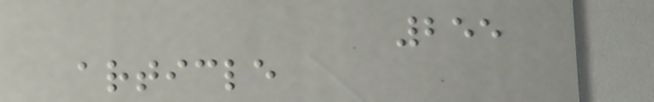255
article
